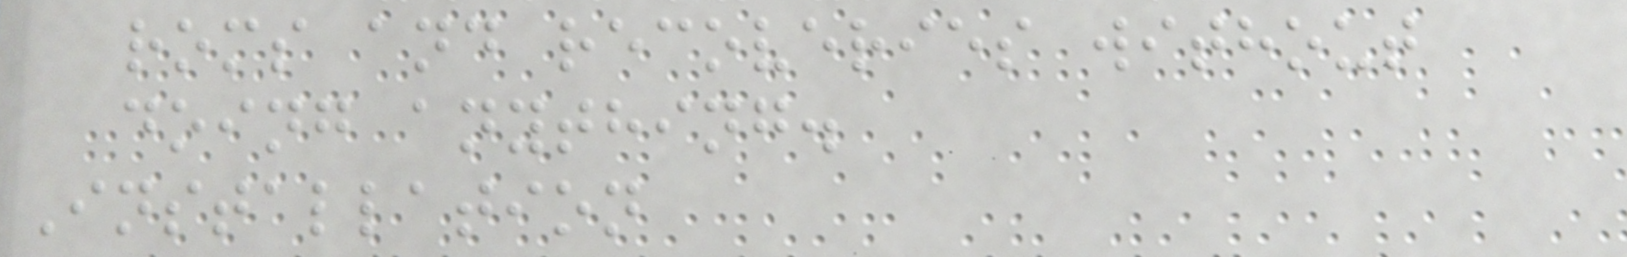roms and recoveries without
doing anything.
Installation
